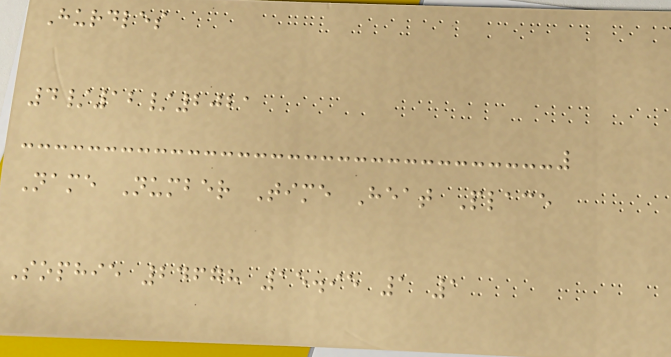Hurdles
4/12/2021
Name Number Time Heat Place
Sophie 24678 15.95 1 1
